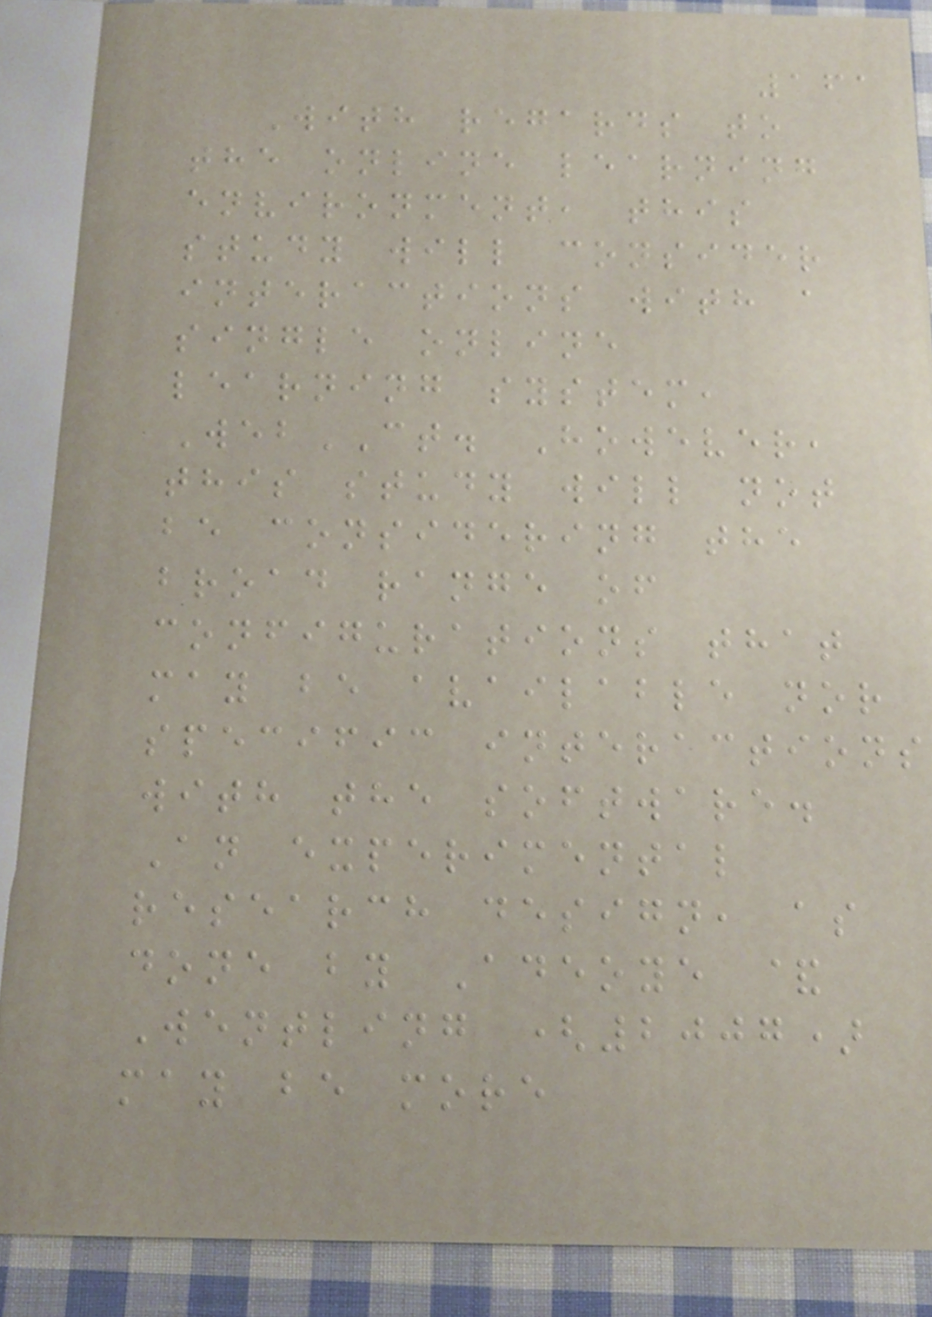161
With regards to
the online learning
environment, this
study will consider
interactions with a
single online
learning system,
WebCT. However,
this study will not
be considering the
broad range of
configurations that
may be available nor
specific interactions
with the software.
An experimental
research design, as
done by Adeoye &
Wentling (2007)
may be more
